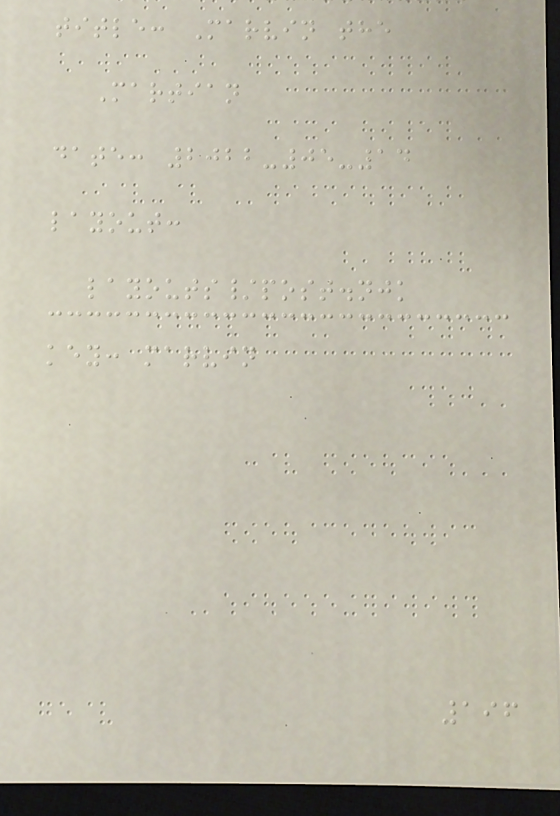title: Marvin the
Martian
date: 2022-05-14
layout:
layouts/post.njk
key: marvin
196
